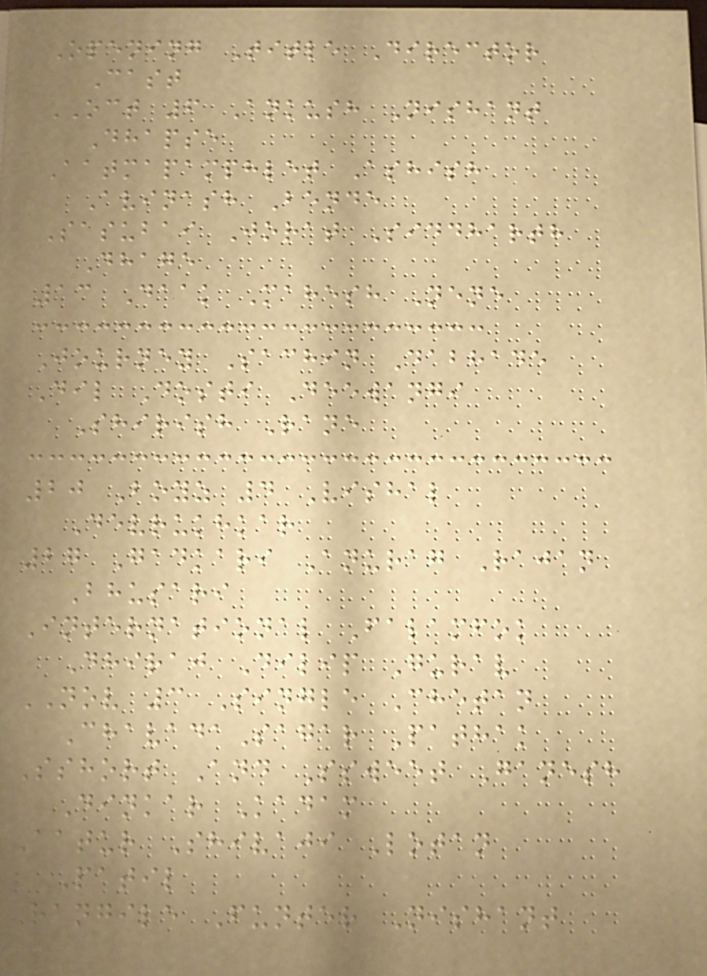Opening Title Director
Cast
OCT 6 Ankush Nishant
Dhapse
Aatmapamphlet Ashish
Avinash Bende
Sasubai Jorat Siddharth
Dhage
13 Daak Mahesh Nene
Journey Sachin Dabhade
Dil Dosti Deewangi
Shirish Rane
20 Boyz 4 Vishal
Devrukhkar
27 Gadkari Anurag Rajan
Bhusari
International Falamfok
Dhiraj Dilip Gurav
NOV 3 Single Chetan
ChavadaSagar Pathak
Sshort And Ssweet Ganesh
Dinkar Kadam
Aatur Shivaji Lotan
Patil
Rangile Funter Nishant
